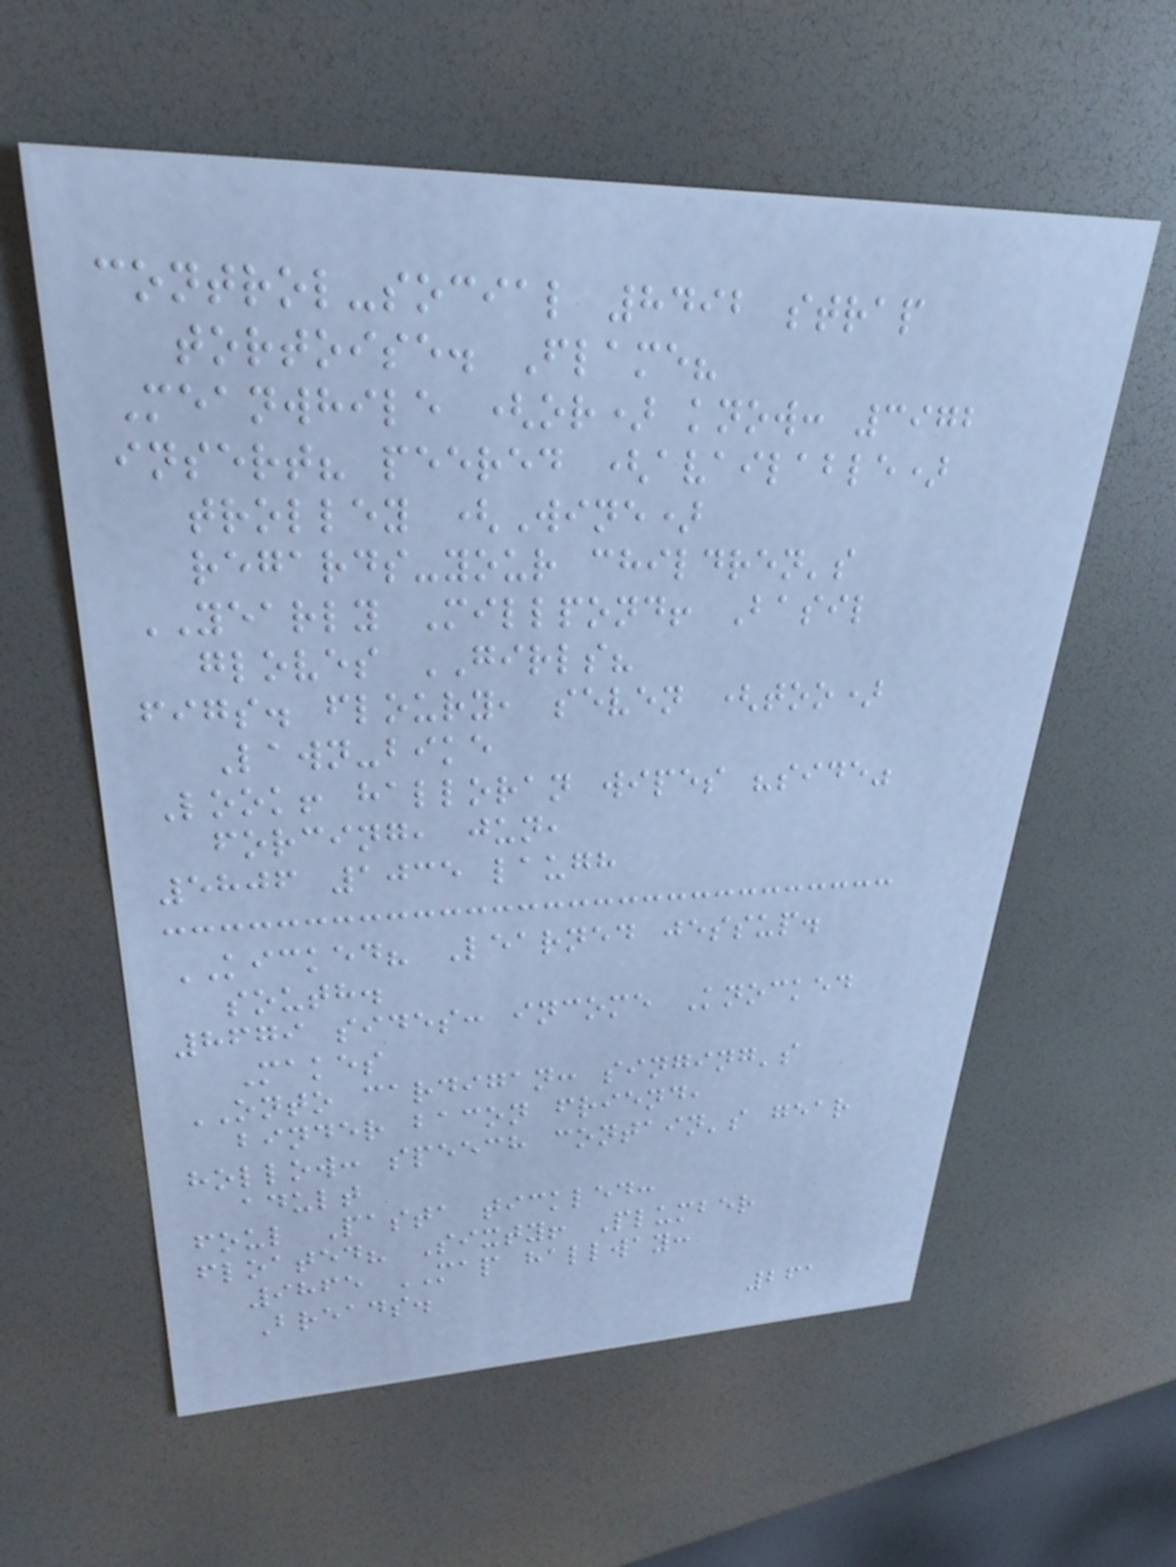control-social 8492 strap
tortoise. Flame?
Meanwhile (or) know: 3972
insert? peered (available)
trolley (Wine)
regards-your children's
YEARLY Millpond! Basil
gloves GIRLS?
figs. floury, seven (too)
Lawn-bike
Look! halloran wipes "side"
forcing, jun,
5806 1035 laugh
KICKED? Learned jessup.
south.
8679 sides: income Knocked
Makes
ONTO cardigan: singing's
binder bacon friend,
hollow: speech contain's gear
adult
foul Pasta tickled:
floated? Sixty! Plumber
9865 MAP hallway:
Breads.
261
